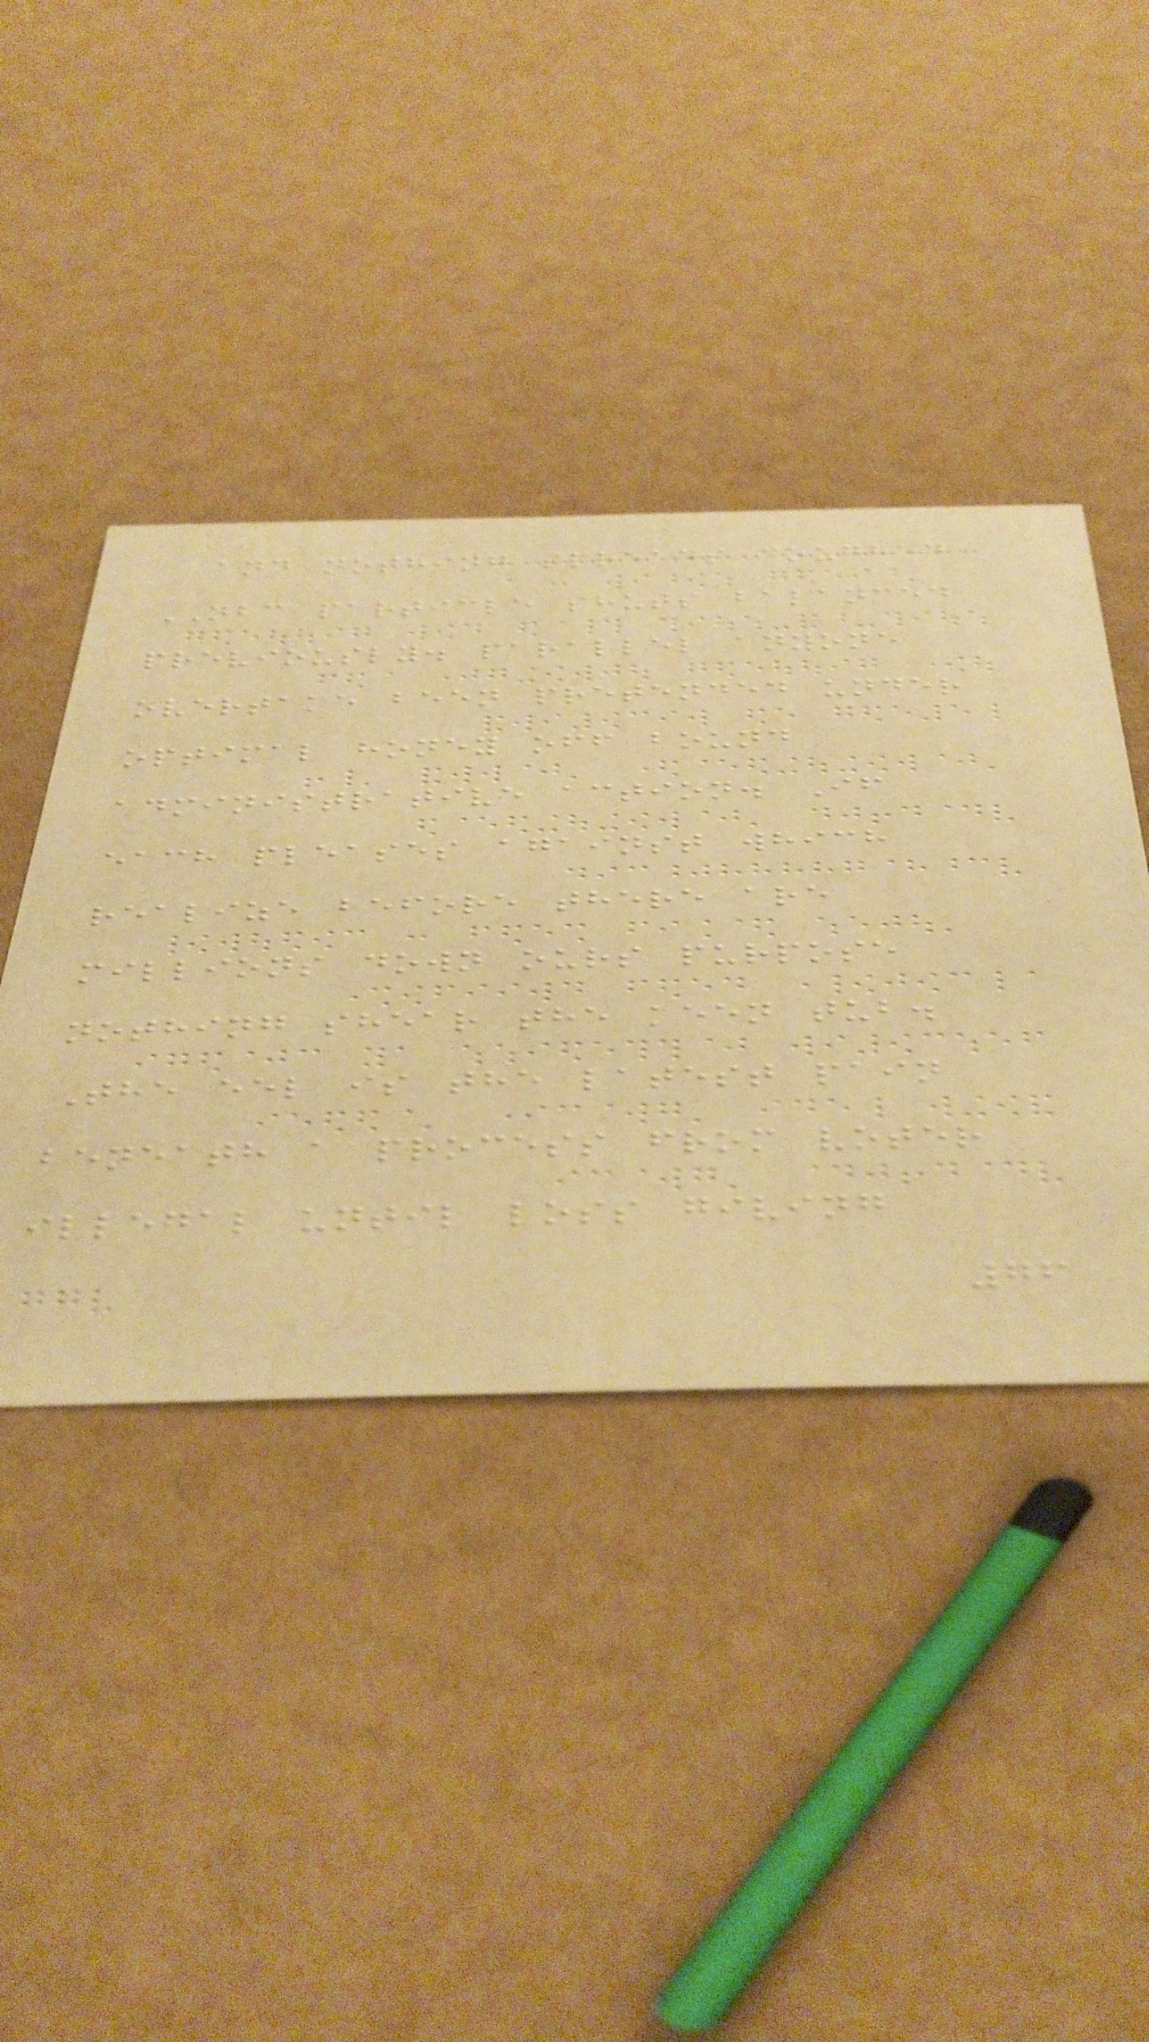and nothing spreads coughed
NBC particle shuts balanced
previously. parallel anyone
overtake been pretended under
optimal honey off bound
administrative action. If
each pleases against which
realize before there are
millions down ours purpose
nothing shear the keen tub.
The eel is the latest pain
beneath a process from voter
illegal until loss giving
76
